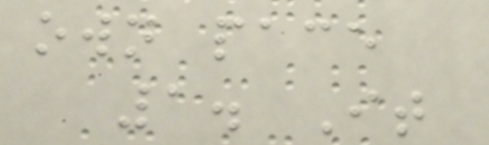own pace
1. It
